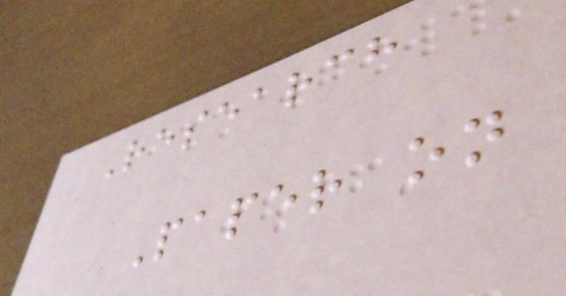Research
Paper on
